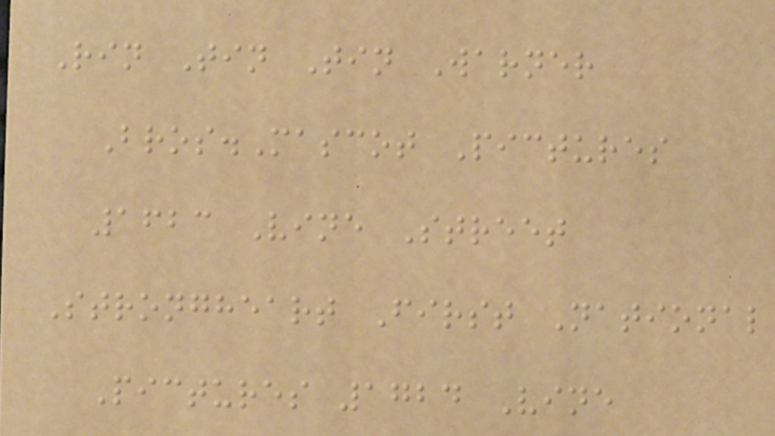Rin Tin Tin Warner
Bros.Mascot Pictures
1623 Vine Street
Strongheart First National
Pictures 1724 Vine
